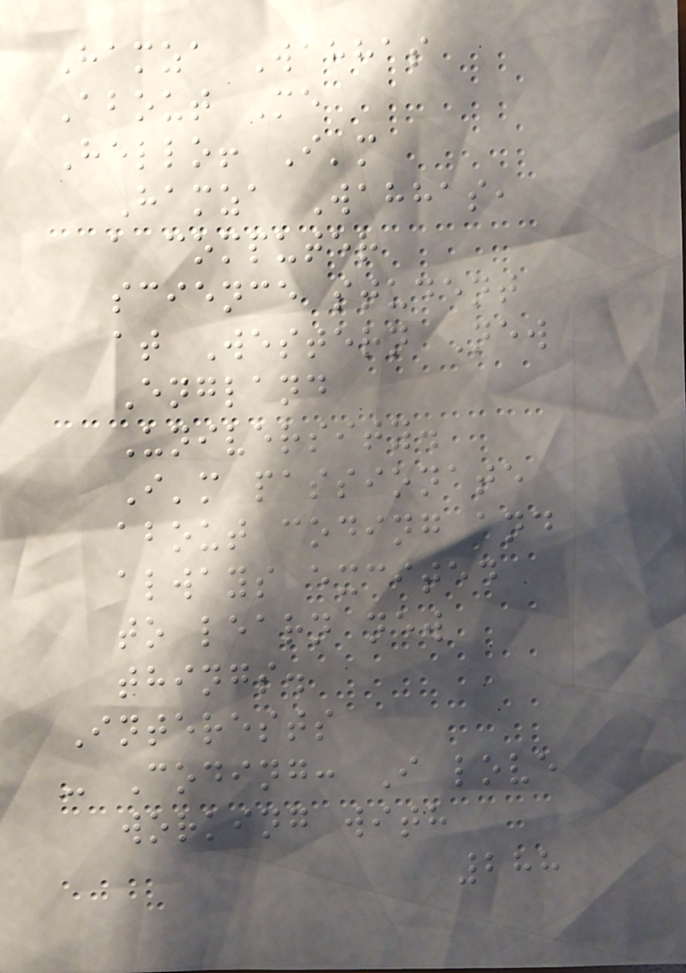Hamza Wahhas
About Me
Hello! I'm
Hamza Wahhas,
a computer
science student
at Western New
England
University.
I'm passionate
about coding and
always excited
to learn new
things.
Interests
- Coding: I love
working with
288
